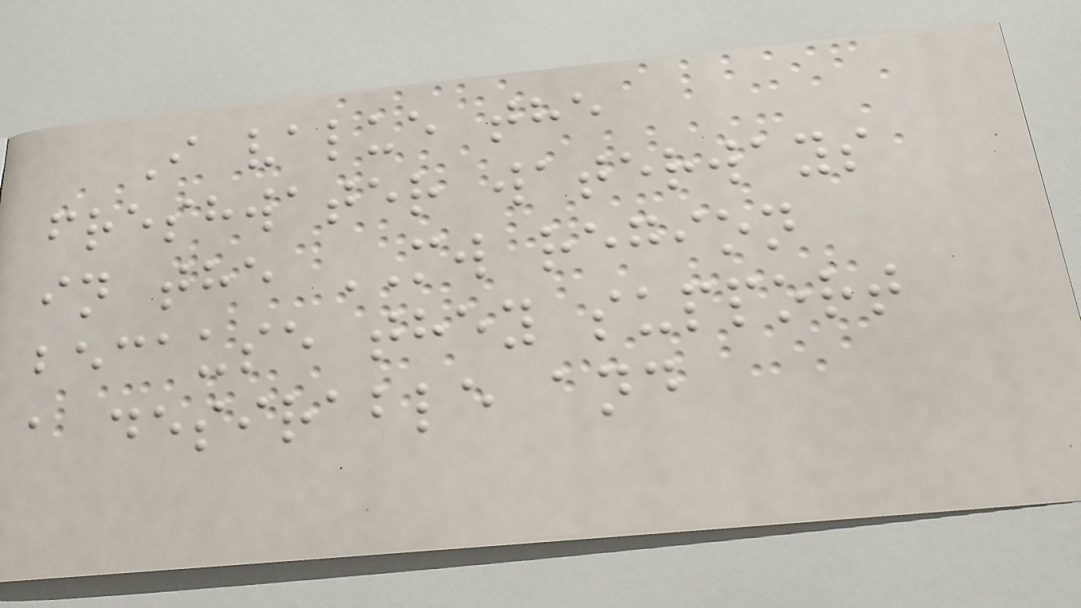I value the
freshwater waterways
in the MW region
because they support
a desirable and
